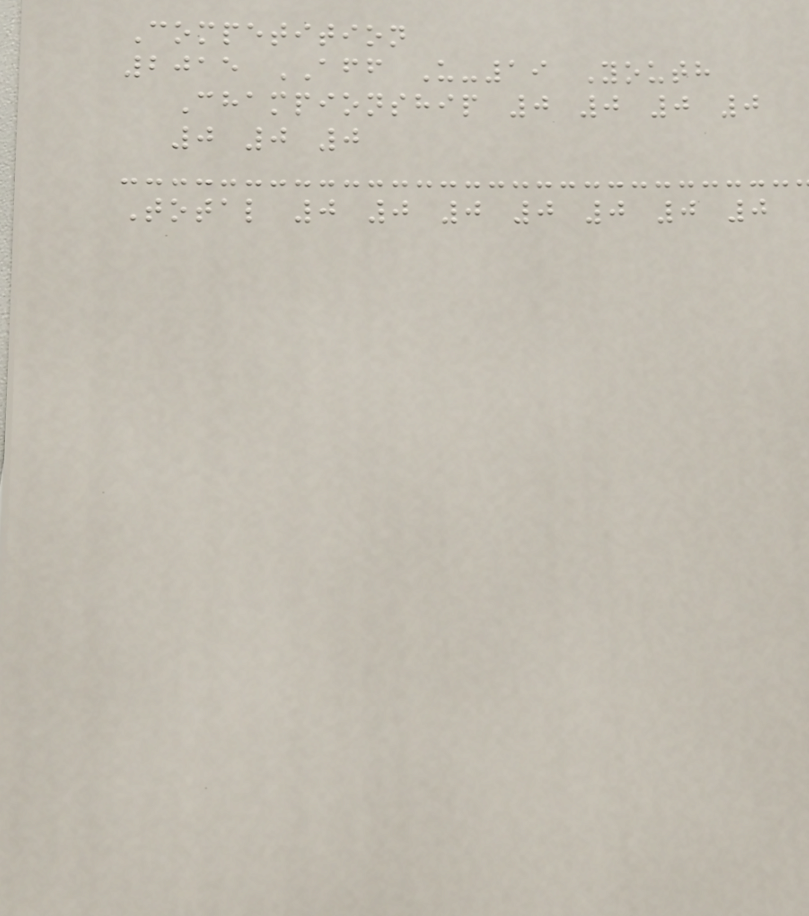Competition
2015 AFF U-19 Youth
Championship 0 0 0 0
0 0 0
Total 0 0 0 0 0 0 0
